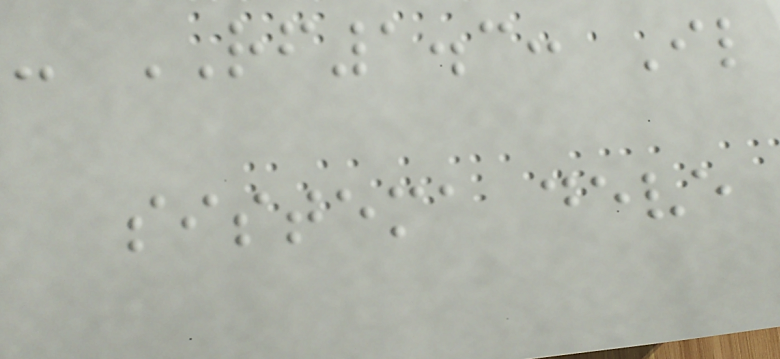- RF1.3: Il
sistema deve
